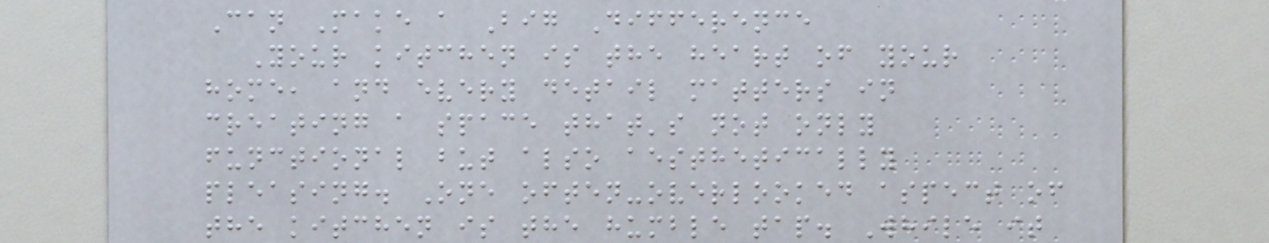Can Make a Big Difference
Your kitchen is the heart of your
home, and every detail matters in
creating a space that's not only
functional but also aesthetically
pleasing. One often-overlooked aspect of
the kitchen is the humble tap. While it
